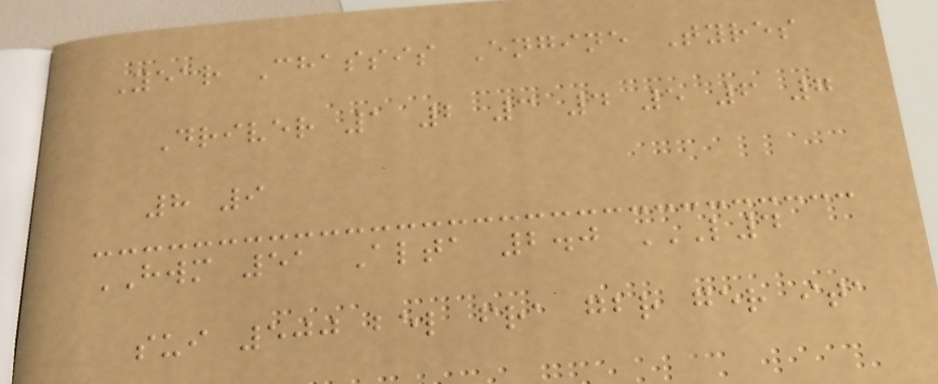Year Chassis Engine Tyres
Driver 1 2 3 4 5 6 7
8 9
HWM 51 Alta 2.0 L4
SUI 500 BEL FRA GBR GER ITA
